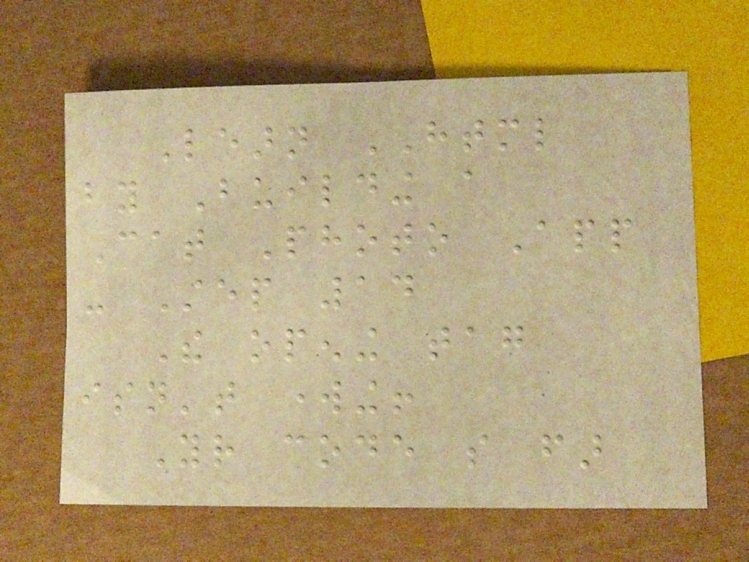Learn HTML
by Building a
Cat Photo App
- Step 14
The opening tag
isn't working!
Your code so far
